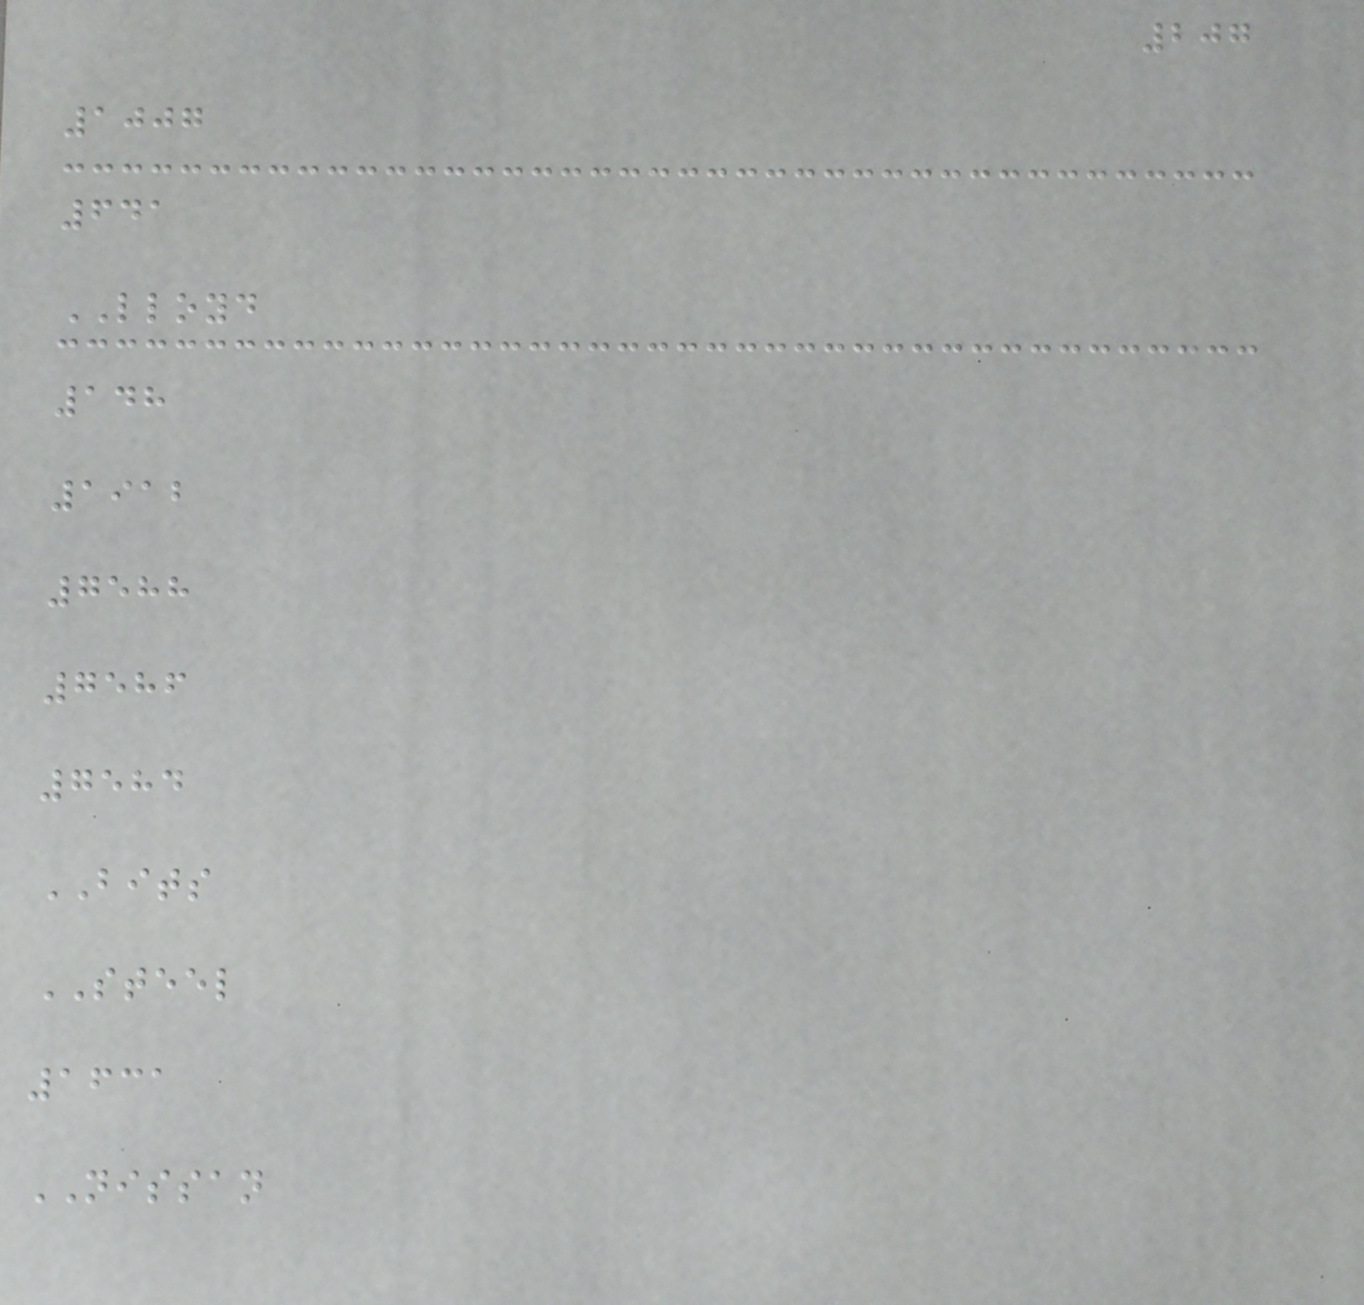207
1007
641
LLOYD
148
1912
7588
7586
7584
BITS
STEEL
1631
NISSAN
